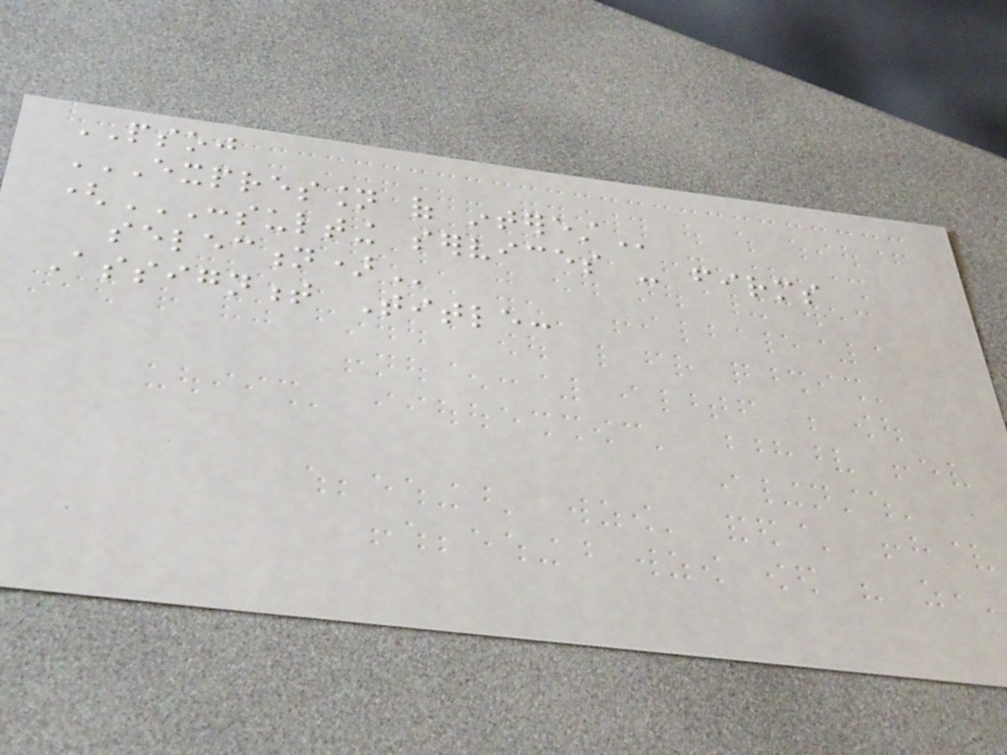PSOJ
EXPRESSION OF INTEREST
(CONSULTING SERVICES - FIRMS
SELECTION)
Assignment Title:
